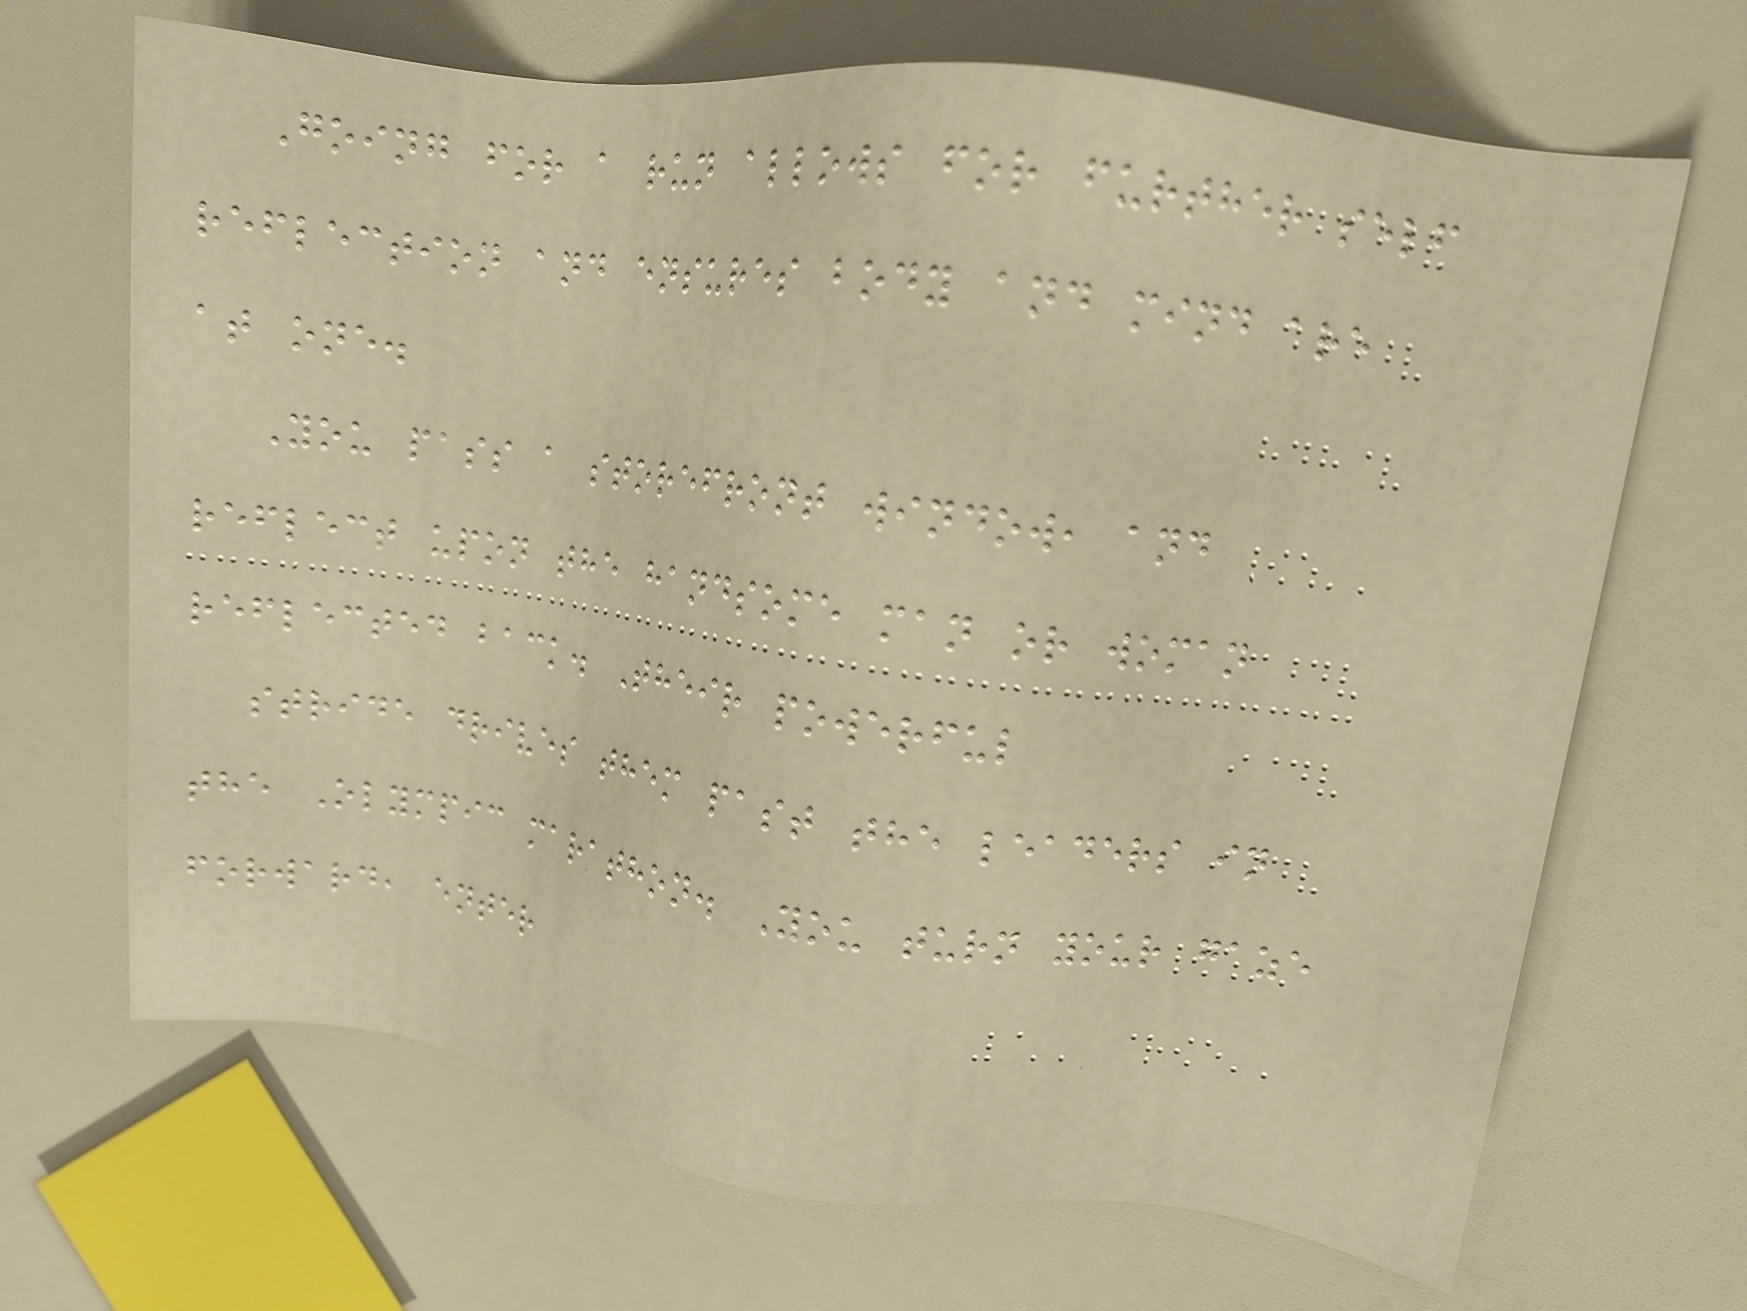Going for a run allows for further self
reflection and ensures body and mind are
at one.
You pass a storefront window, and
reflect upon the handsome man or woman
reflected back. Their powerful
stride drives them past the leaders in
the Olympic marathon. You turn your gaze
forward, enter
